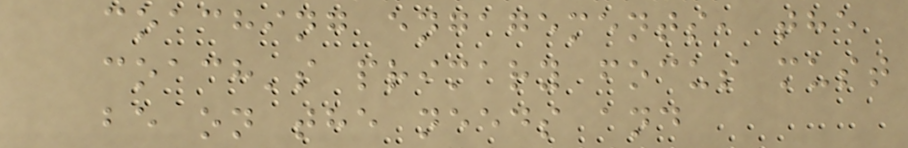coaching engagements, the
coach's primary focus must
be on the needs and
